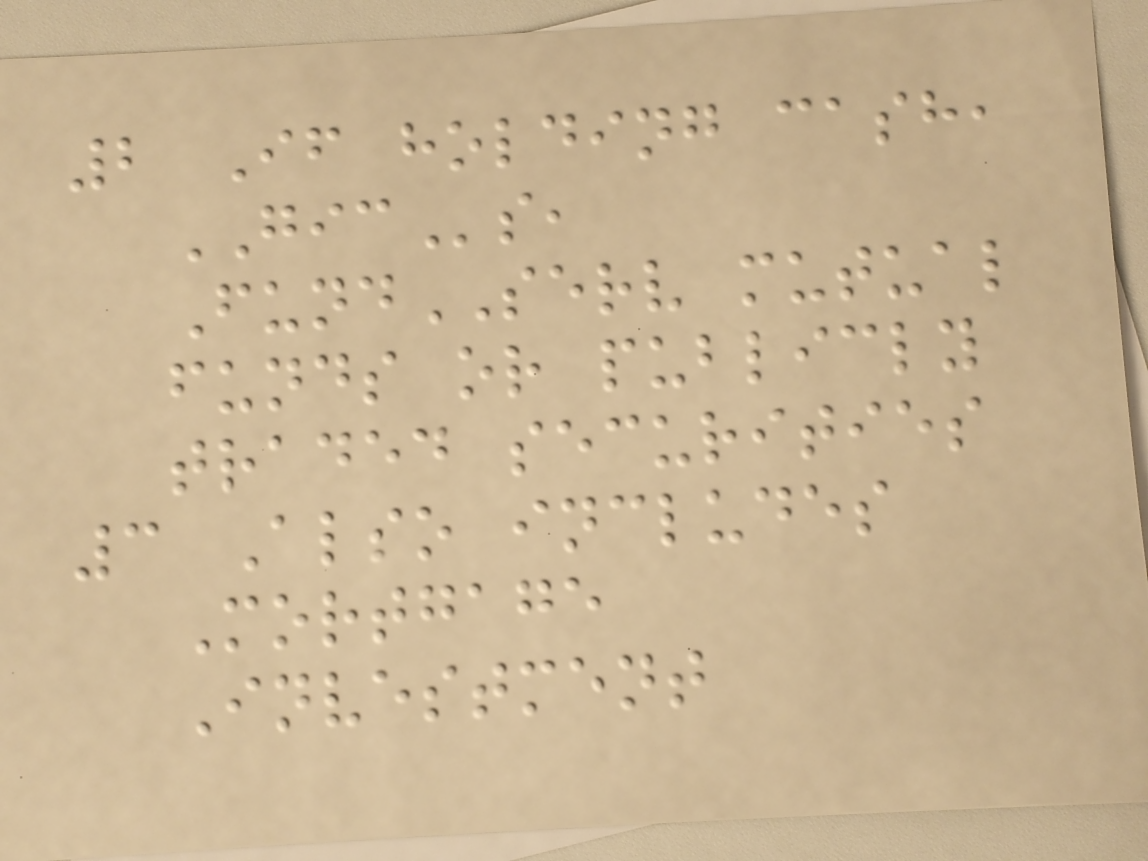2 If holding cash,
GICs,
FundSERV mutual
funds or publicly
traded securities
3 Also includes
Mortgage
Investment
